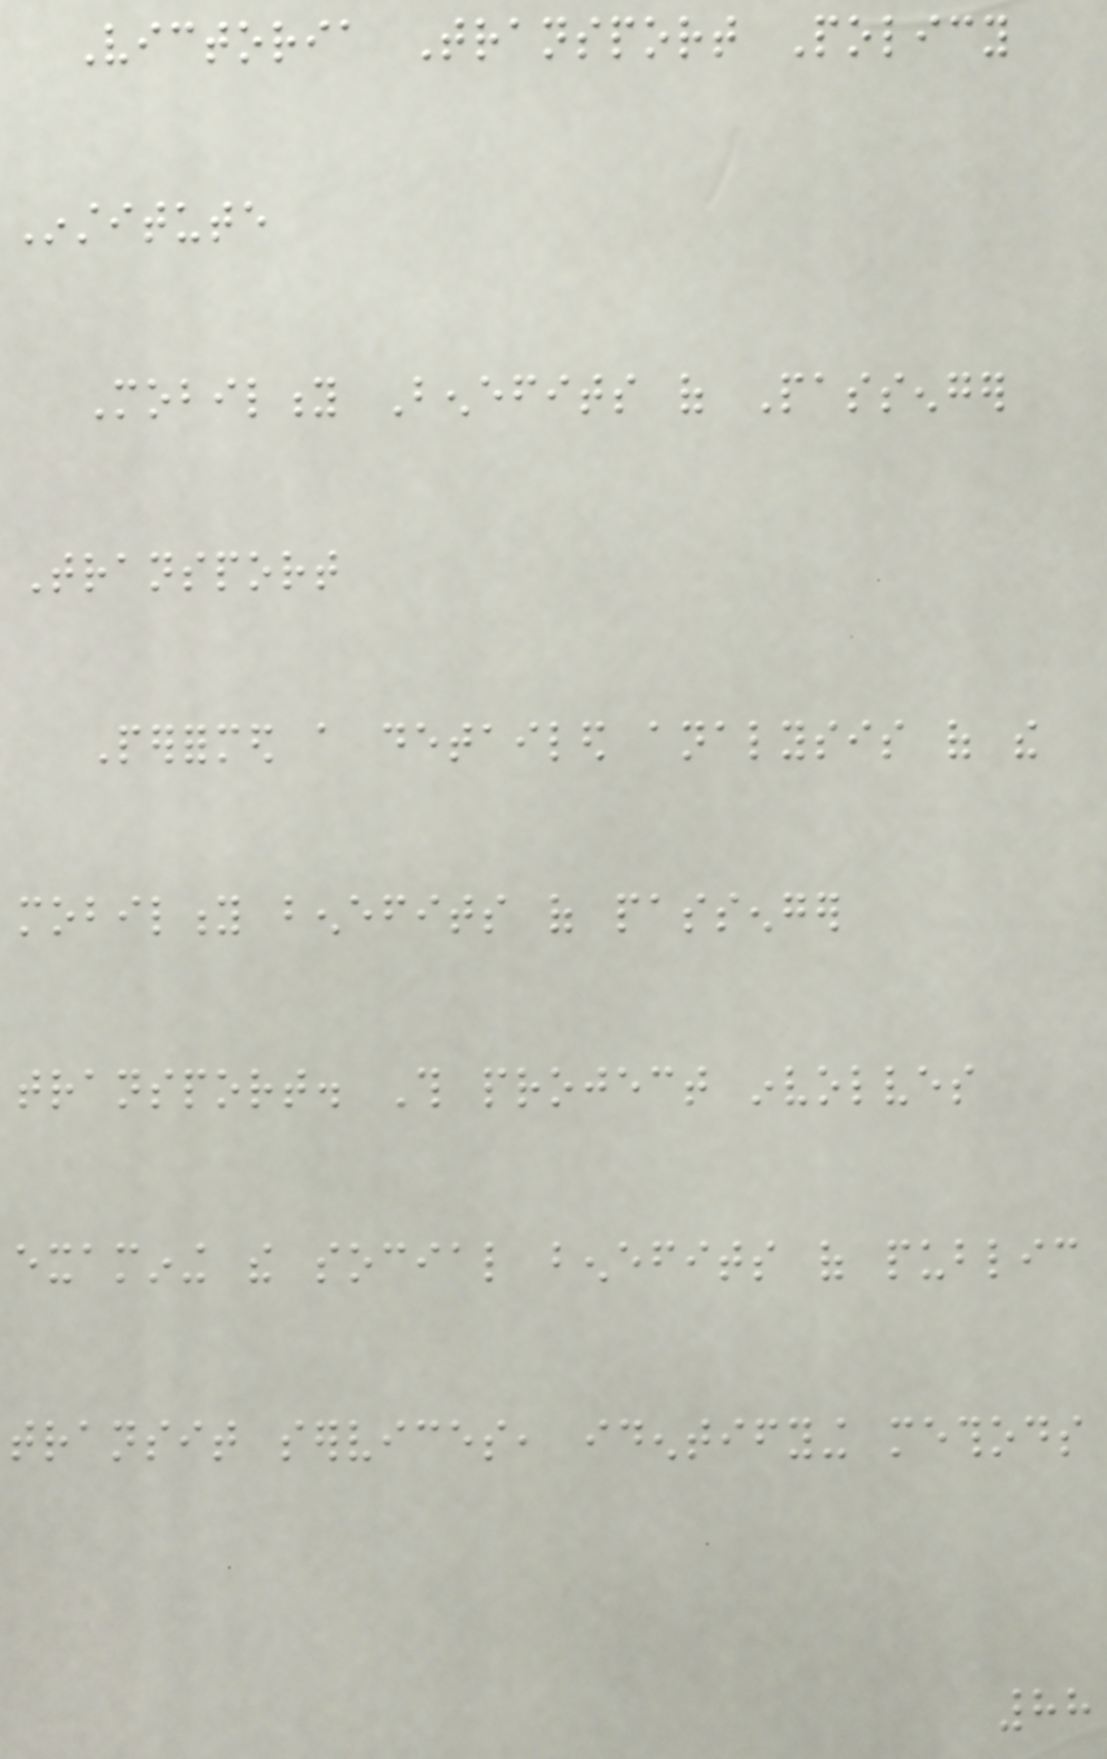Victoria Transport Policy
Institute
Mobility Benefits of Passenger
Transport
Performed a detailed analysis of the
mobility benefits of passenger
transport. This project involves
examining the social benefits of public
transit services, identifying methods
88
